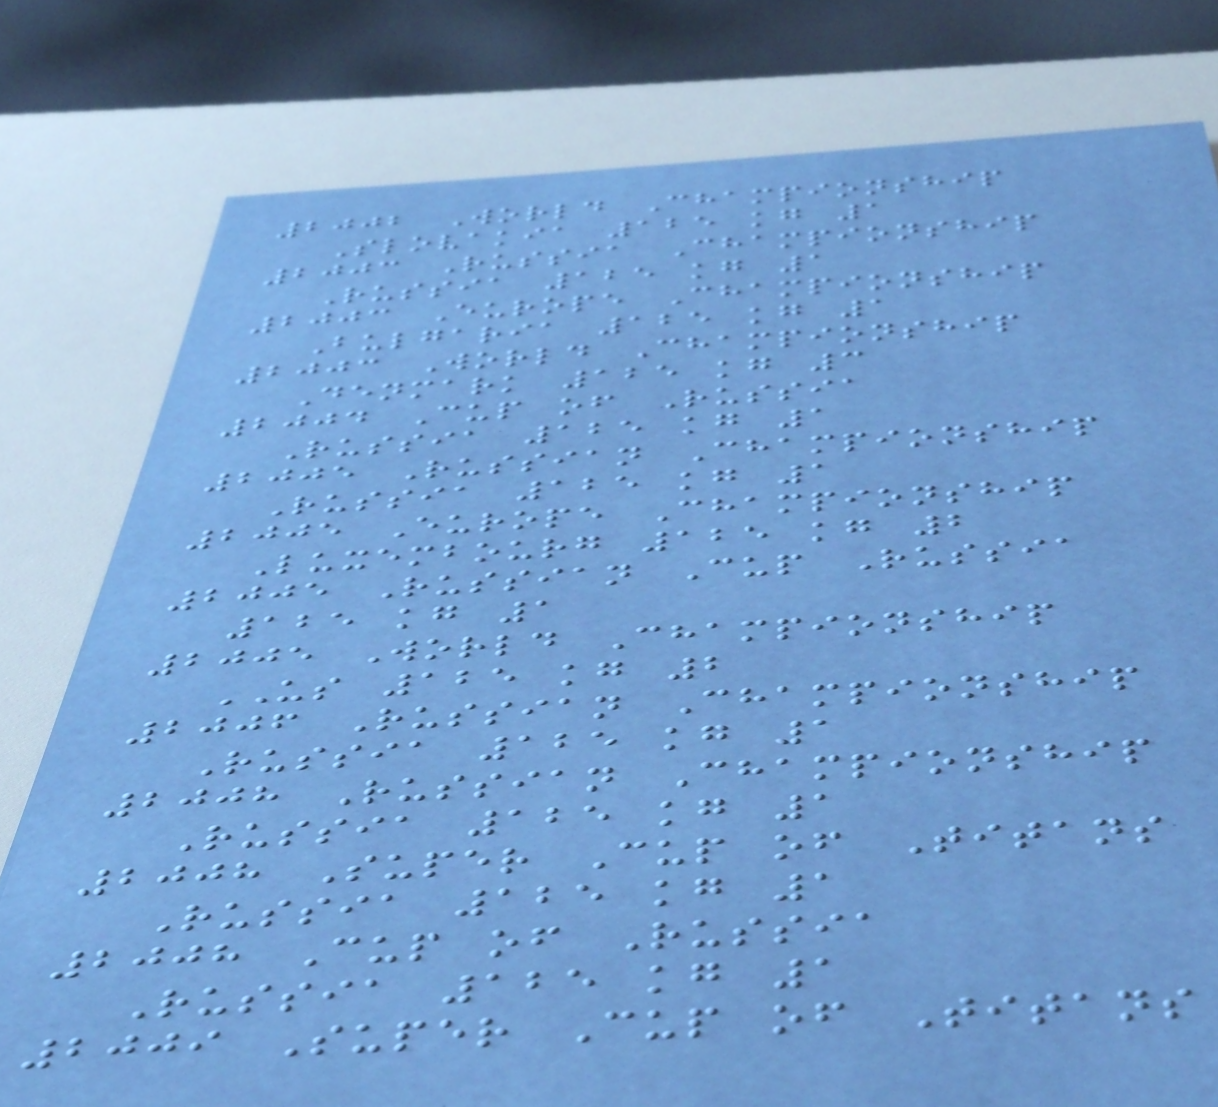2002 World Championship
Slovakia 125 kg 1
2003 Russia Championship
Russia 125 kg 1
2003 Europe Championship
Bulgaria 125 kg 1
2003 World Championship
Denmark 125 kg 3
2004 Cup of Russia
Russia 125 kg 1
2005 Russian Championship
Russia 125 kg 1
2005 Europe Championship
Luxembourg 125 kg 2
2005 Russian Cup Russia
125 kg 1
2005 World Championship
US 125 kg 2
2006 Russian Championship
Russia 125 kg 1
2008 Russian Championship
Russia 125 kg 1
2008 Super Cup of Titans
Russia 125 kg 1
2008 Cup of Russia
Russia 125 kg 1
2009 Super Cup of Titans
